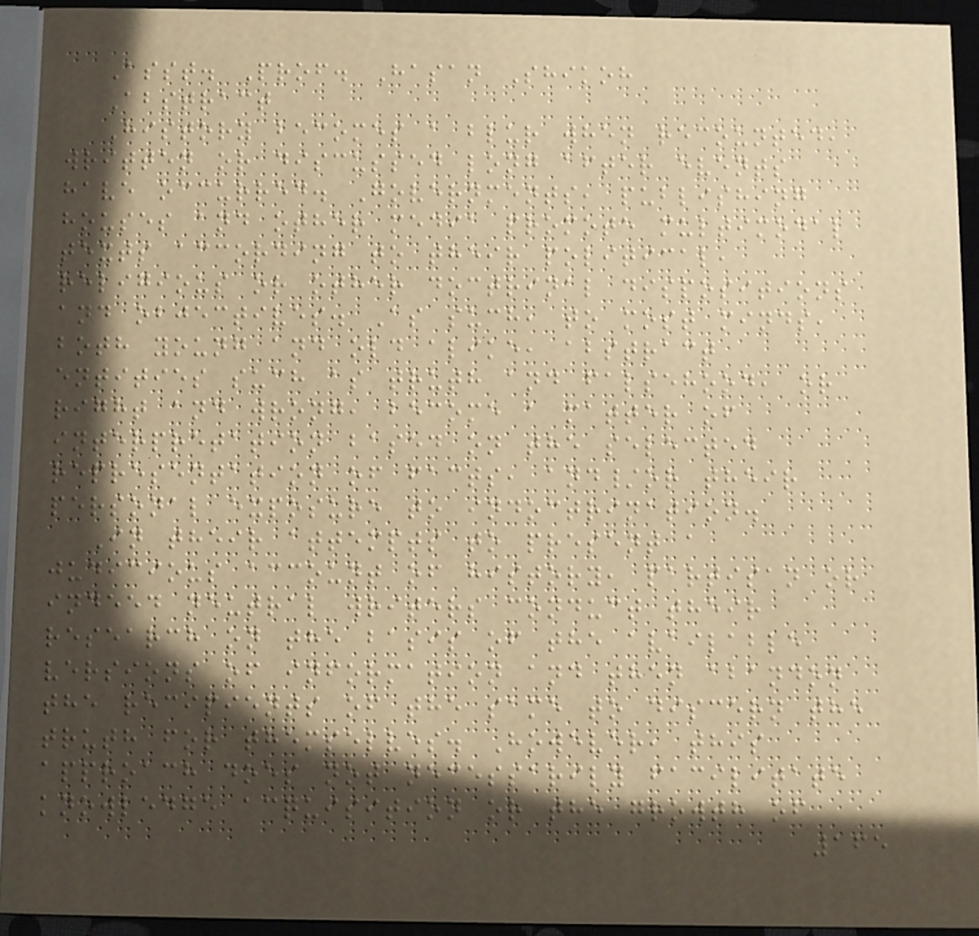Asst. Prof. Hasan Shikoh
Abstract
History becomes a blur when recounted,
written or discussed long after events
have occurred. Governments, publishing
houses and other media promote multimodal
texts according to their political,
religious or other doctrinal dispositions
and objectives. As such, to most minds,
both young and old alike, abstract
entities such as truth and falsehood, or
right and wrong, become a matter of
interpretation based on the selected
representation of facts, and/or their
personal exposure to indoctrination.
In their attempts to present a
judicious account of history, partisan or
indeed neutral writers conduct their
research on the basis of the available
versions of information and then abandon
the recipients of the same to discern the
truth for themselves. However, this
approach does not necessarily facilitate
knowledge acquisition or the growth of
165
